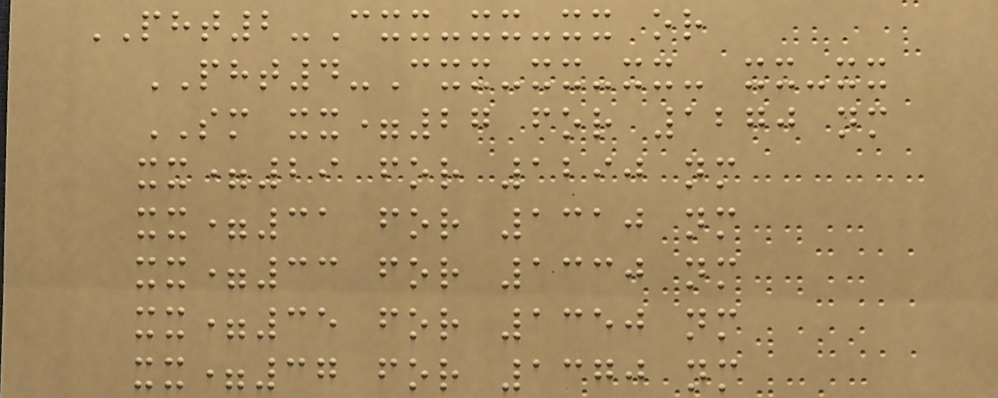PHT2-Cxx-xx-xx or
PHT4-Cxx-xx-xx- xx-xx
SM xx=27 for 1270 nm
xx=29 for 1290 nm
xx=31 for 1310 nm
xx=33 for 1330 nm
xx=35 for 1350 nm
xx=37 for 1370 nm
